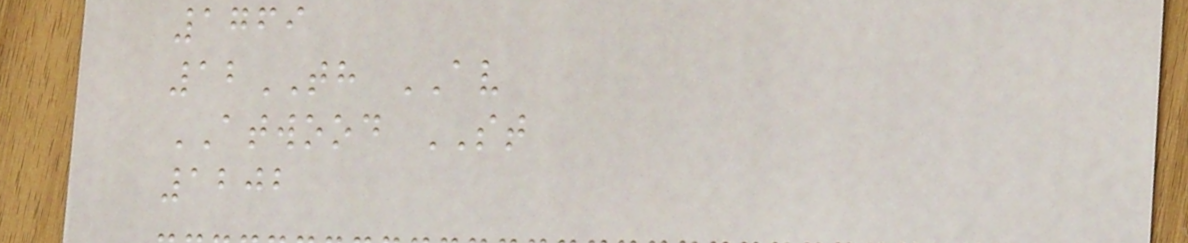1769
12TH AV
ATWOOD ST
1202
